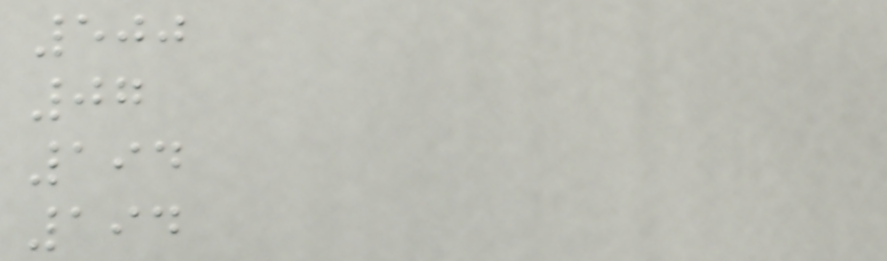500
07
194
194
